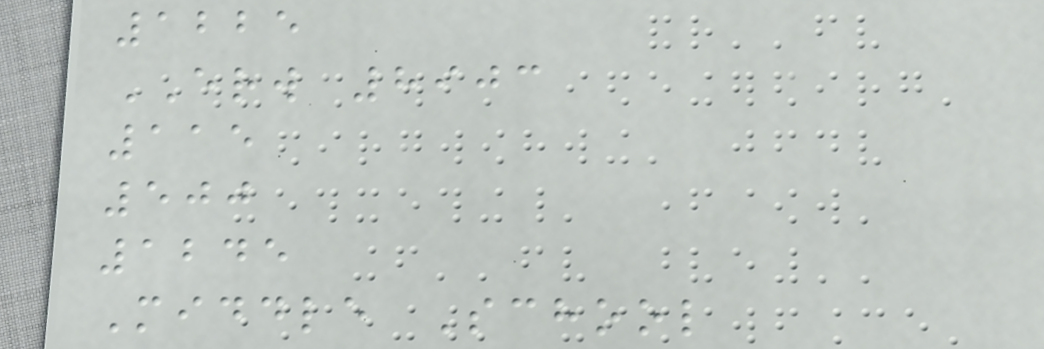1225
ERW 8903
115
500
1245
Middle School
